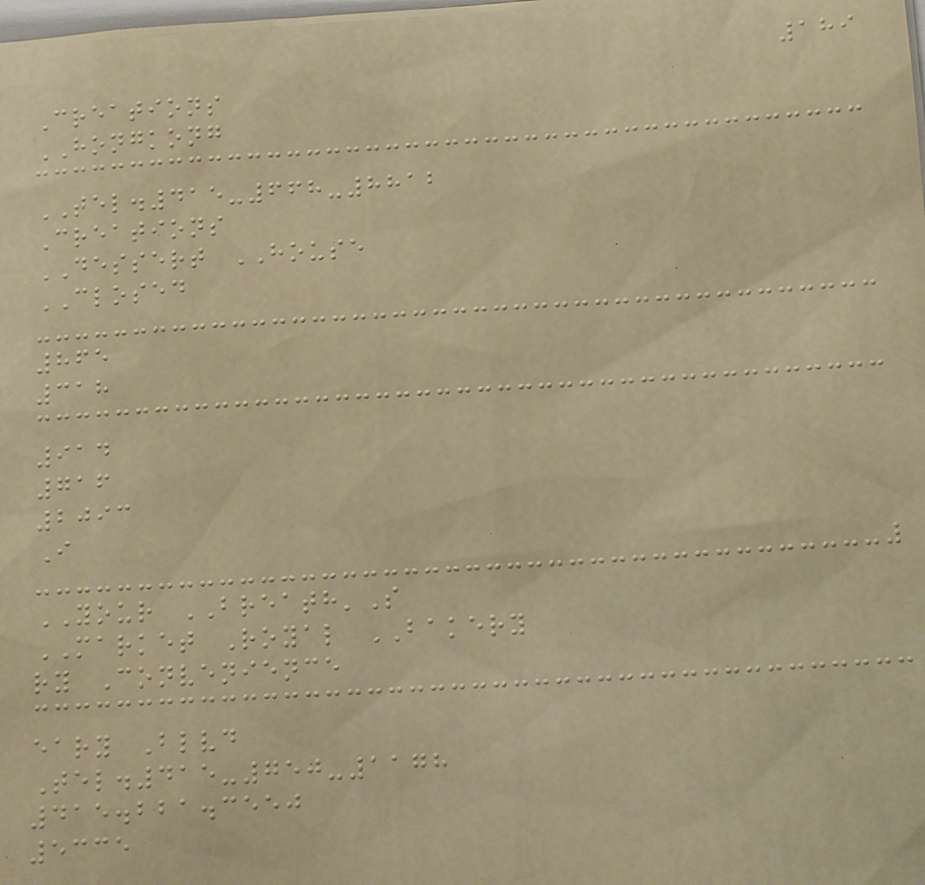189
Creations
HONGKONG
TEL.415-668-8812
Creations
DESSERT HOUSE
CLOSED
865
318
914
716
2093
I
YOUR BREATH'S
MARKET Royal BAKERY
ry Convenience
eary Blvd
Tel.415-750-1178
415.221.3550
5335
